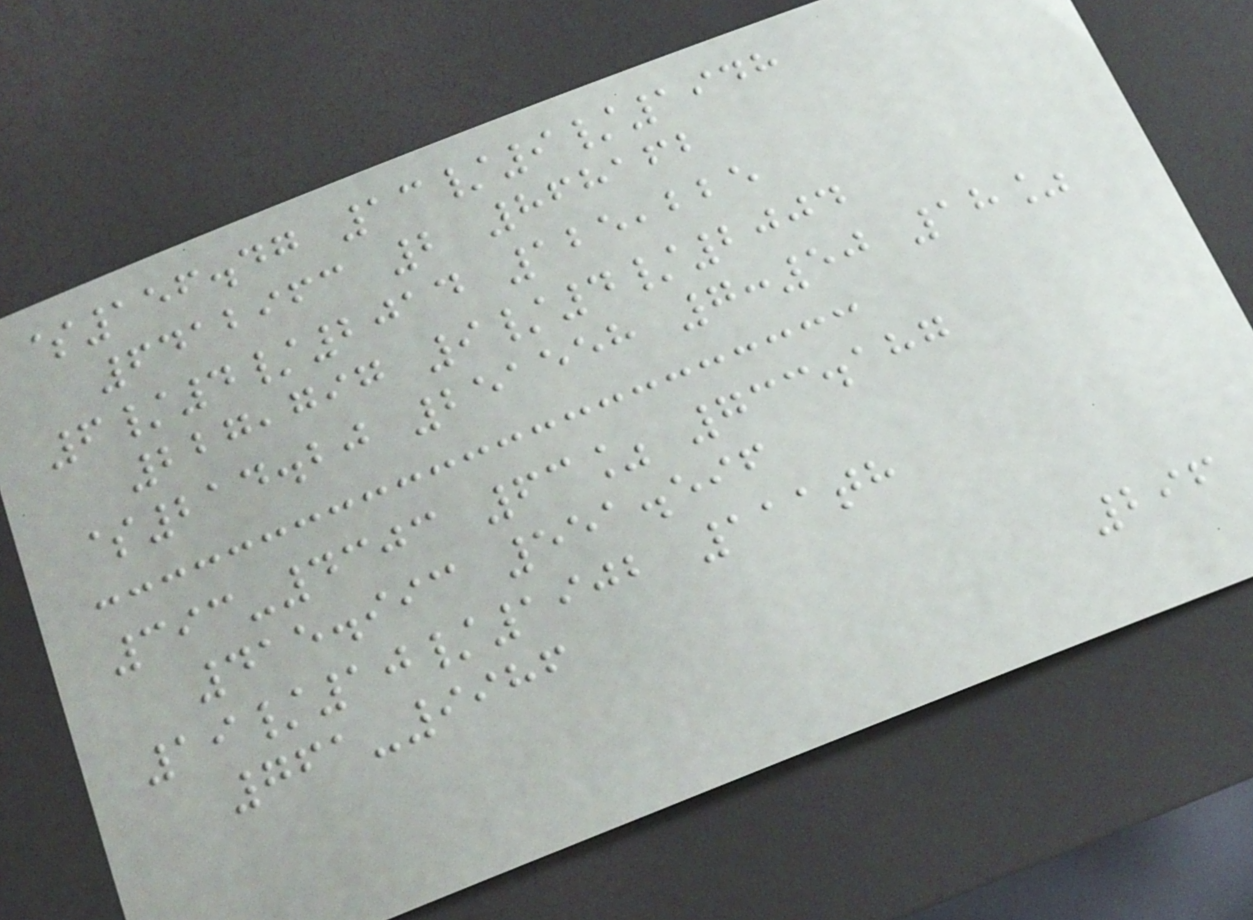$156.47 13/9/1948
6412963 2 868162
6/4/2014 125,225
227,797 9/4/2004
$214.20 251558 7:50 18%
393-4303 63% 733.187
415.993 551.596
19/10/1902 111th
761-9986
296
